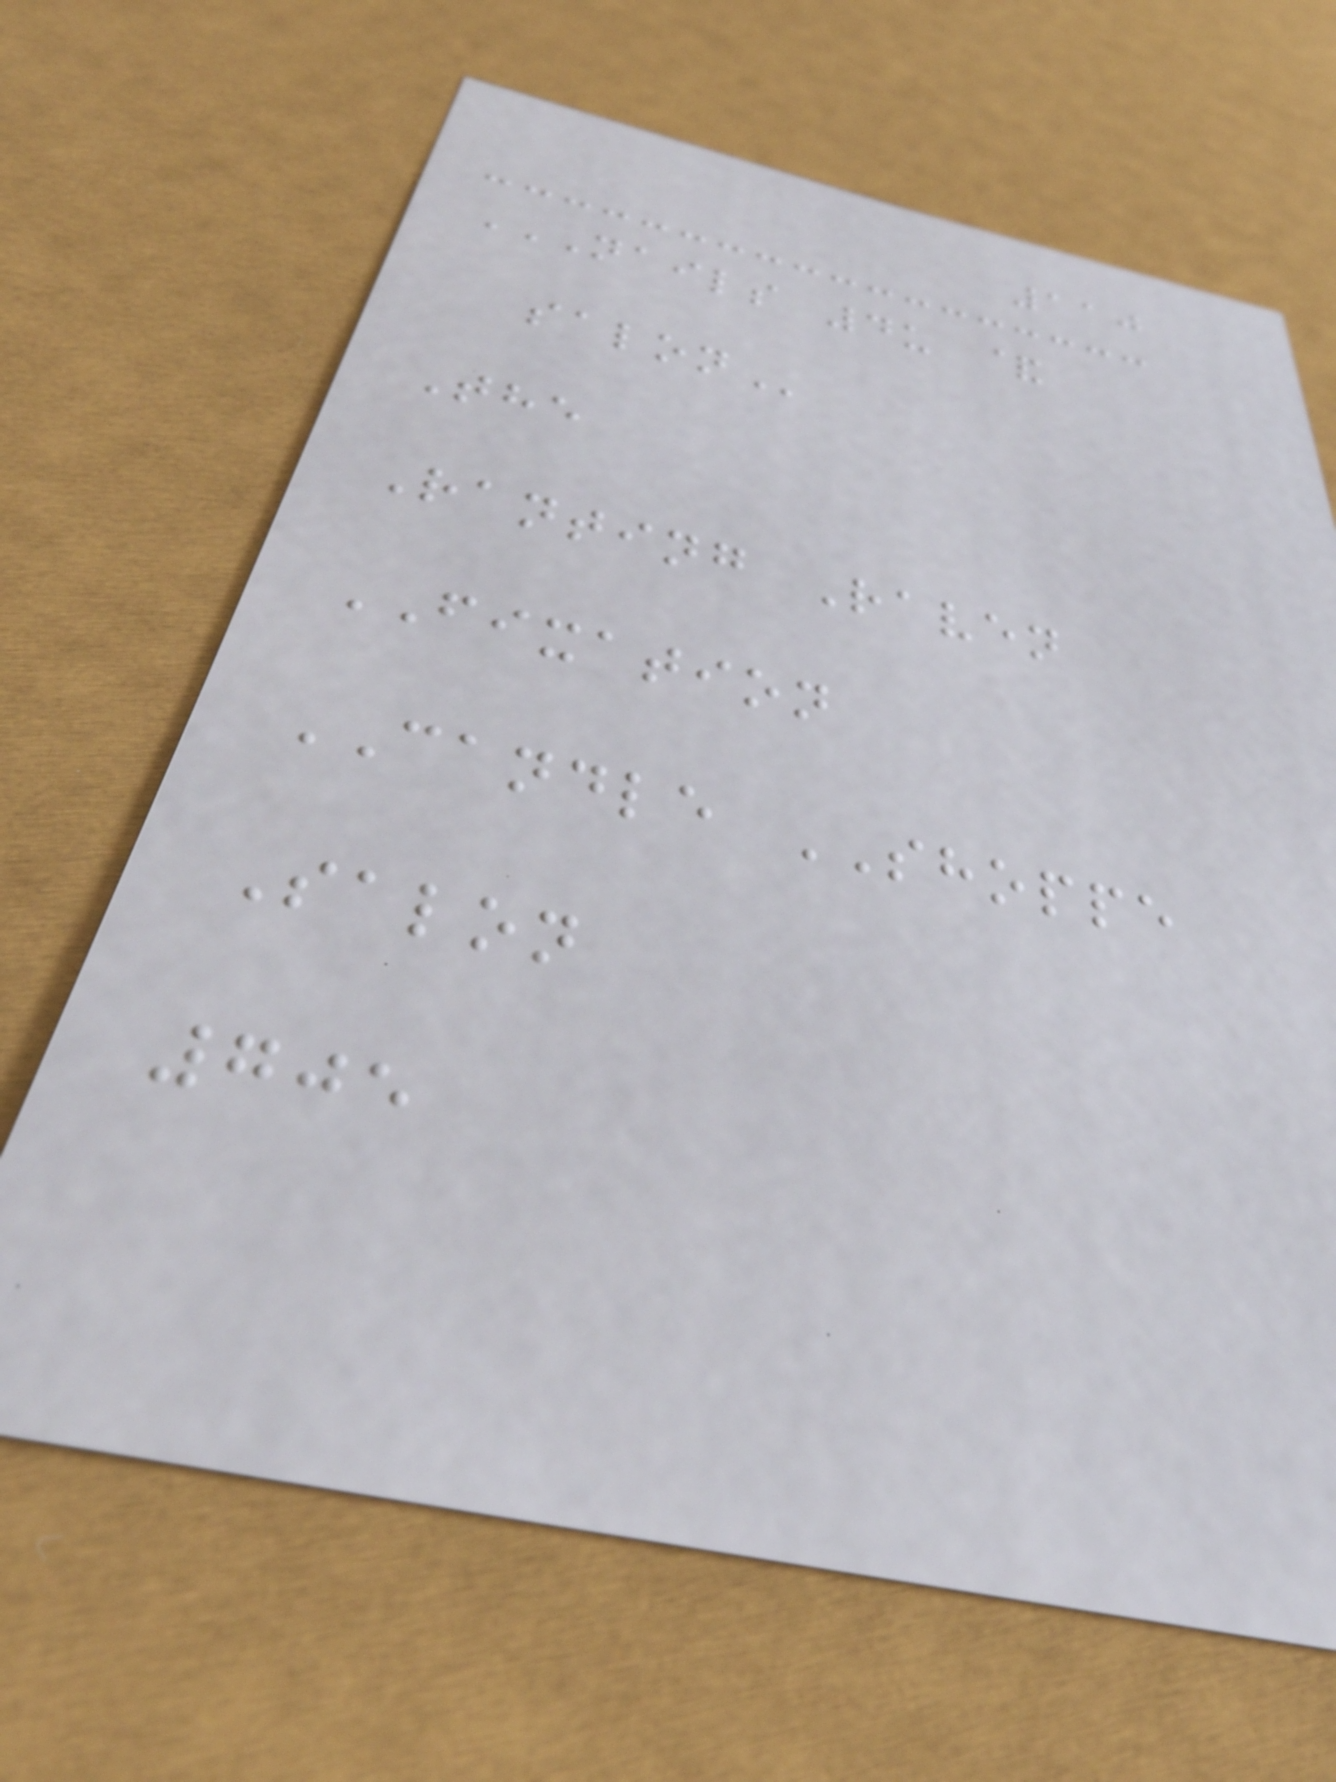110
NAILS 4U &
SALON
The
Ranting Raven
FIXATION
CANDLE SHOPPE
Salon
705
